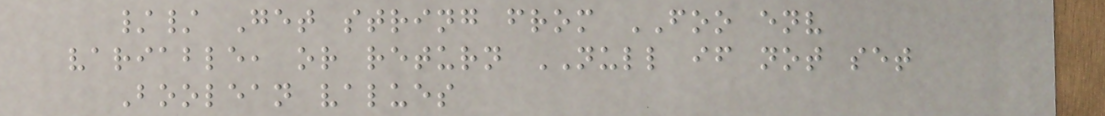// Get string from FOO env
variable, or return NULL if not set
Boolean values
